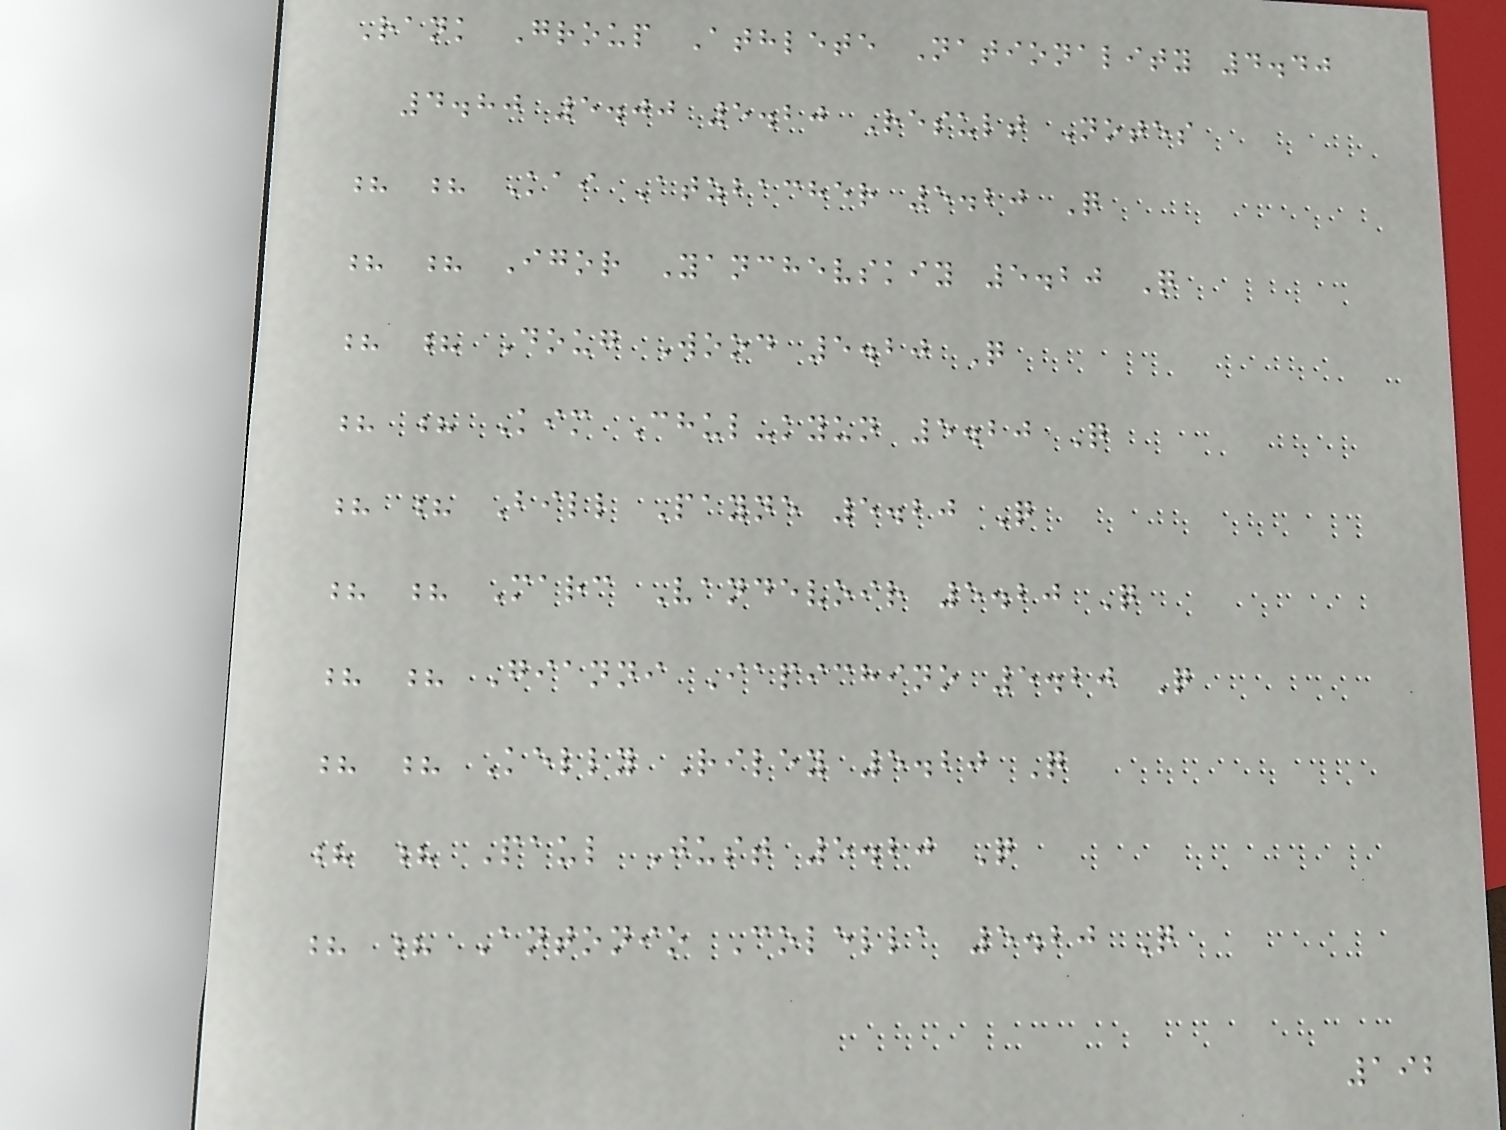Rank Group Athlete Nationality 4.40
4.80 5.00 5.20 Result Notes
? ? Kai Atzbacher 5.20 Q
? ? Igor Yanchevskiy 5.20 Q
? ? Doug Wood 5.20 Q
? ? Kim Chul-kyun 5.20 Q
? ? Bill Payne 5.20 Q
? ? Marc Vandevoir 5.20 Q
? ? Gianni Iapichino 5.20 Q
? ? Kelly Riley 5.20 Q
? ? Paul Just 5.20 Q
? ? Antonio Colella 5.20 Q
192
